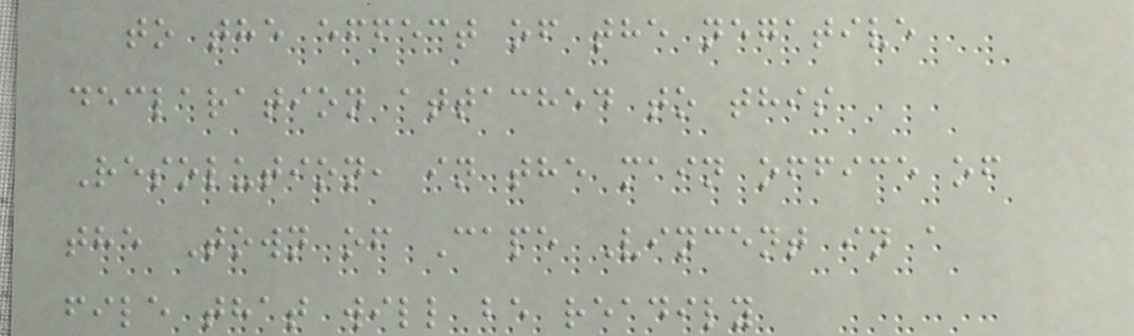to the effect of the negative
declaration attached to this
Resolution, in the main office of
the Town of Cape Vincent in a
file that will be readily
